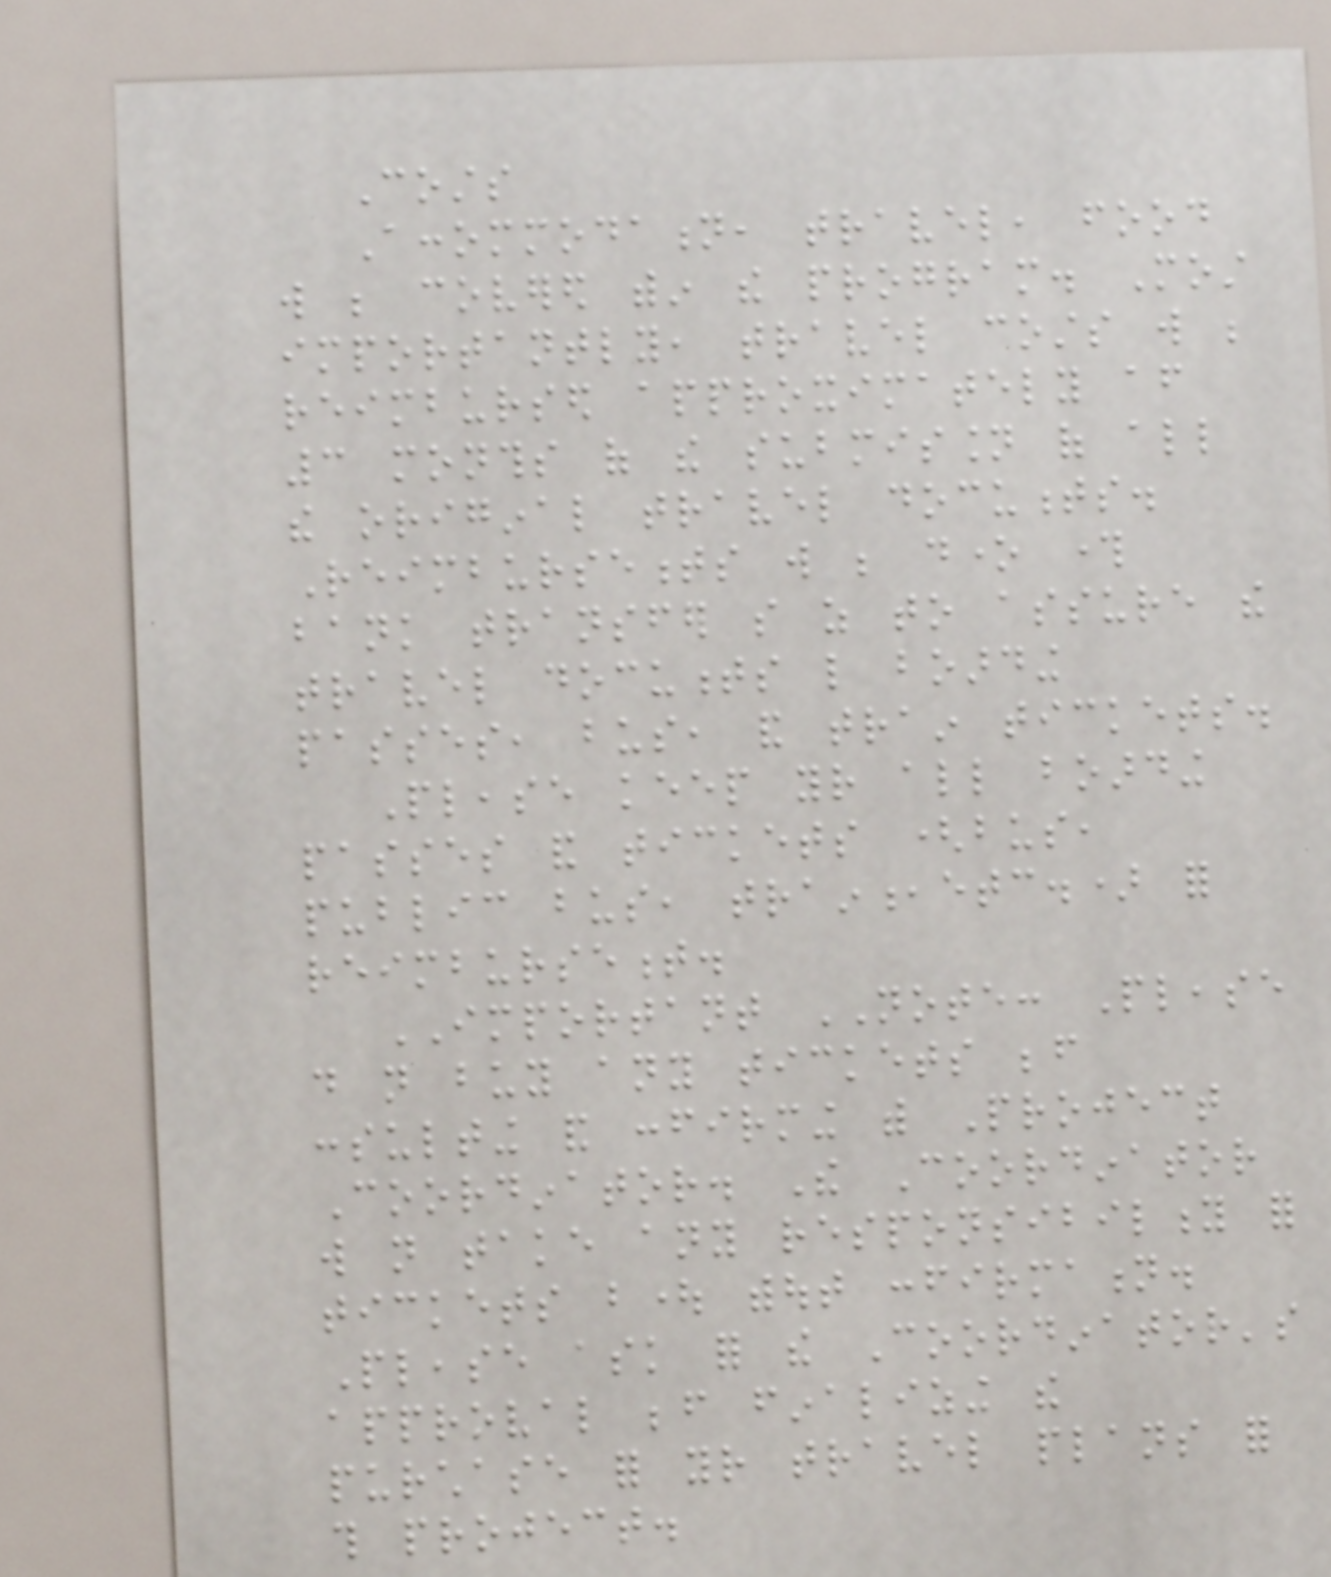Costs
Accommodation, travel, food
will be covered within the program. Most
importantly, travel costs will be
reimbursed approximately after
3 months of the submission of all
the original travel documents.
Reimbursements will be done through
bank transfer so as to assure the
travel documents like boarding
passes, bus, and train tickets.
Please keep your all boarding
passes and tickets (bus,
public bus, train,etc.) for
reimbursement.
IMPORTANT NOTE: Please
do not buy any tickets before
consulting and confirming with Project
Coordinator. The Coordinator
will not take any responsibility for
tickets bought without confirmation.
Please ask for the Coordinator's
approval before finalizing the
purchase for your travel plans for
this project.
